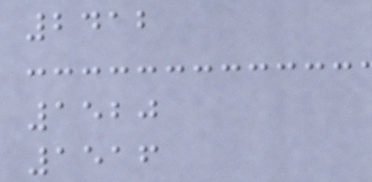2412
1520
1516
